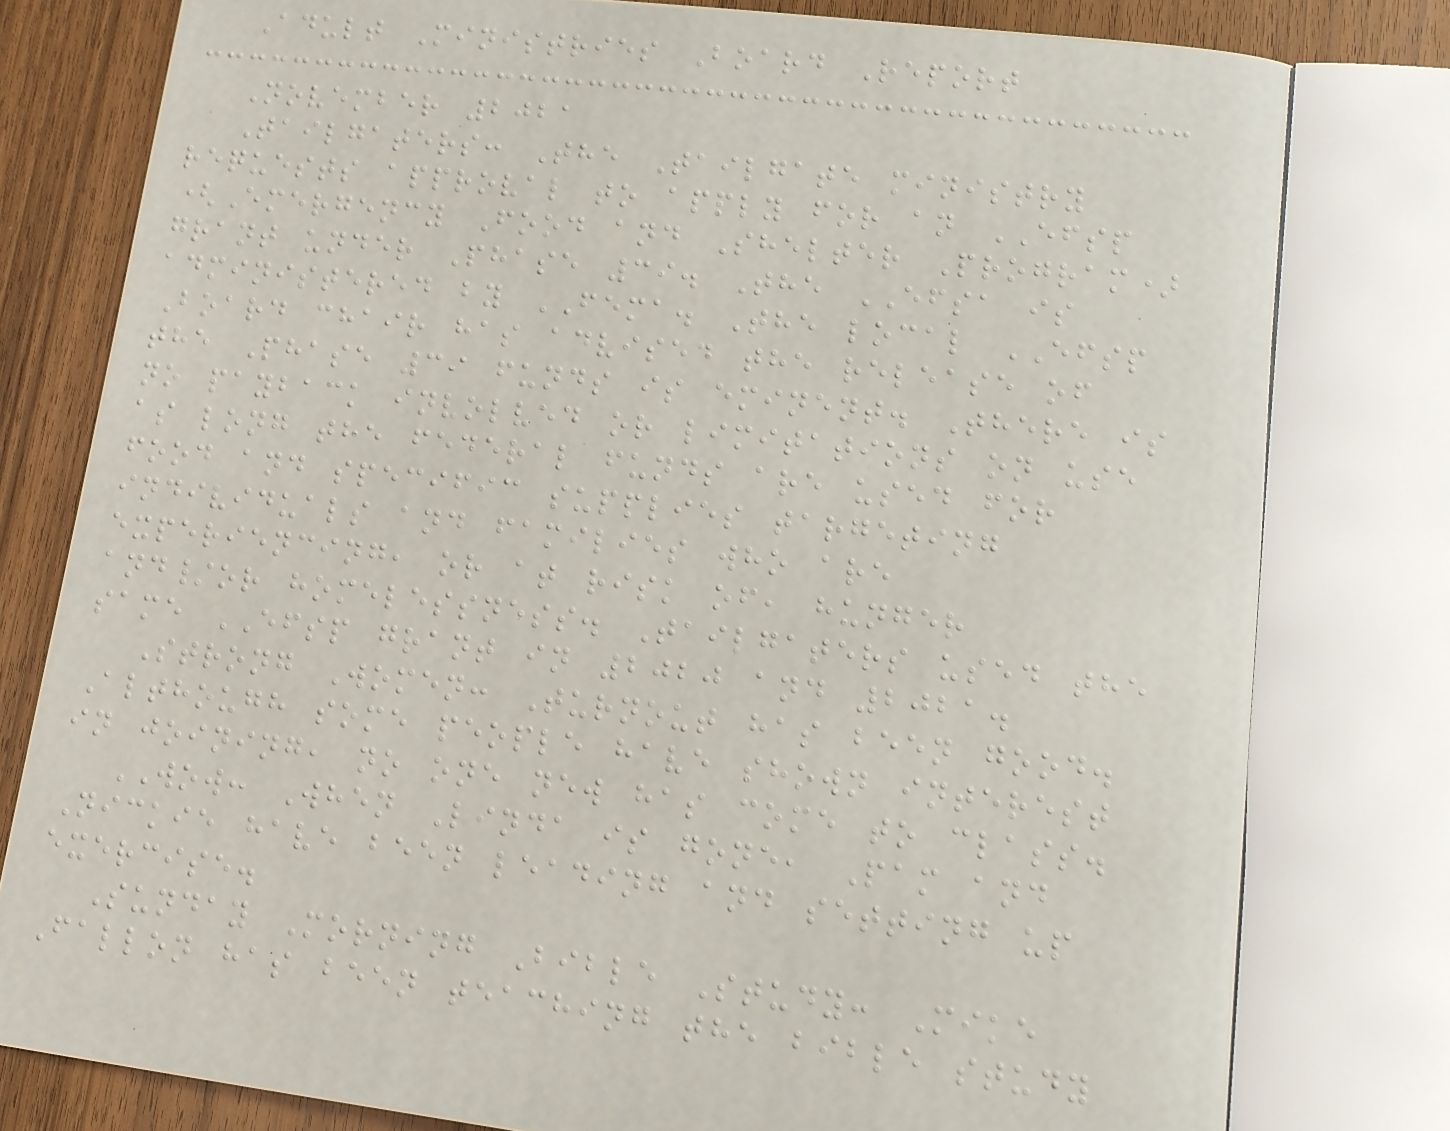Adult Ministries Board Report
November 2021
Tailgaters: The Tailgate ministry
requests approval to apply for an EFSP
(Emergency Food and Shelter Program)
grant under Phase 39. The EFSA is
administered by FEMA. The local EFSP
Board chair has advised the release of
the Phase 39 funds is eminent. There is
no payback involved or limitations on use
as long the federal funds are used for
food and specific supplies targeting
individuals and families who are
experiencing, or at risk of, hunger
and/or homelessness. Tailgaters used the
same EFSP grant in 2020 and 2021.
Strong Women: Turnout has been good.
Although some people have shown interest
in joining, no one new has come to class.
WOW: When Linda is gone, Pam and
Nickie have been leading and setting up
exercise.
Sunday Morning Bible Study: Mike
Fallon has been teaching the bible study
